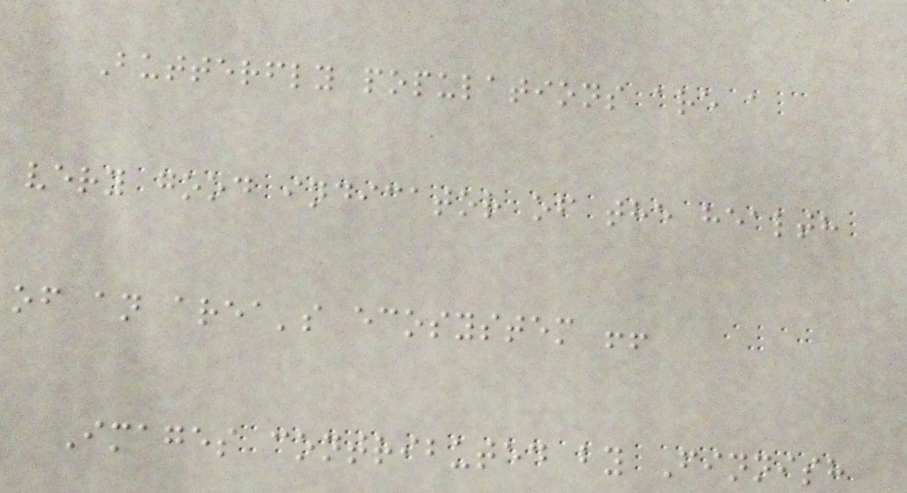Butterfly populations are a
very good indicator of the health
of an area's ecosystem !!
Images contributed by Finnish
